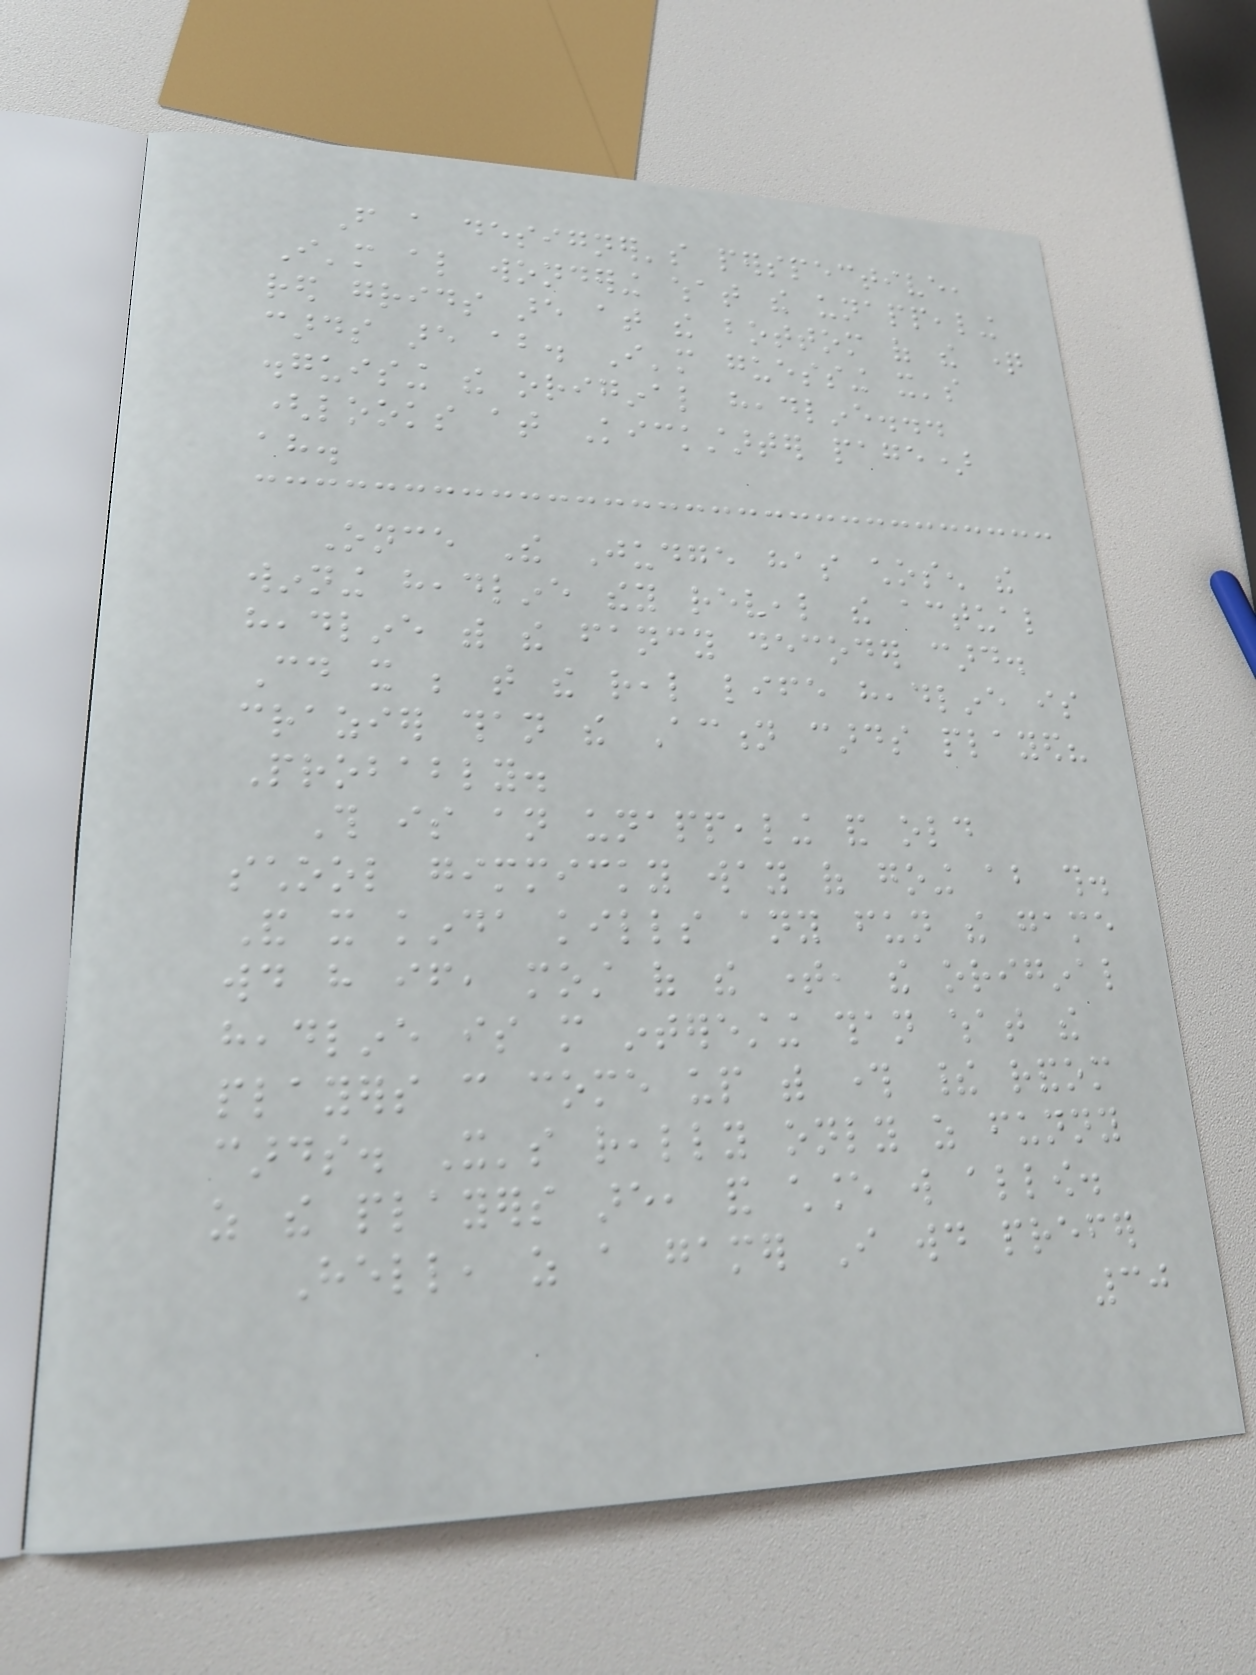From a designer's perspective,
I'm also wondering what the unappealing
red grids are at the bottom of the question
cards are about. I'm guessing it's
disguising the original headline...
(looks at Kickstarter page)
ah.
Once The Judge has chosen the
winning headline they reveal the actual
headline with the fancy decoder card.
Could it be that the real life headline is
crazier than the Action cards played?
Probably.
This is an unappealing and old
school gimmicky way of going about this.
And it kinda kills any fun the game
would have if, most of the time, the original
headline is more interesting than what the
players can come up with through their random
cards. It's really only as funny
as the players are, and chance will allow.
Hell, as a gamer I would prefer
30
